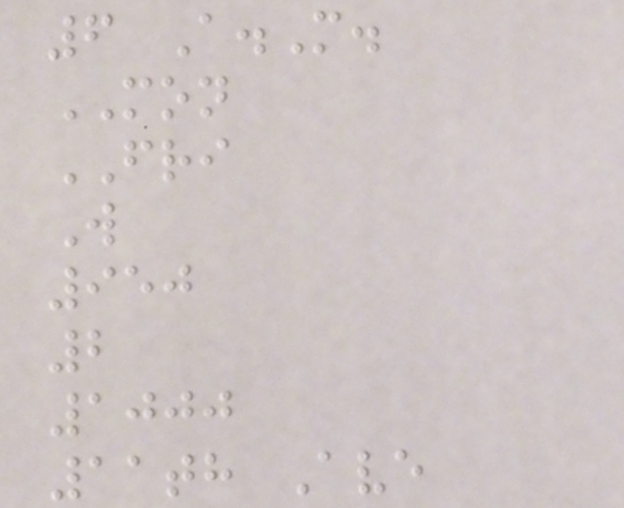6 A.M.
MON
FRI
W
950
2
1000
11th Ave
